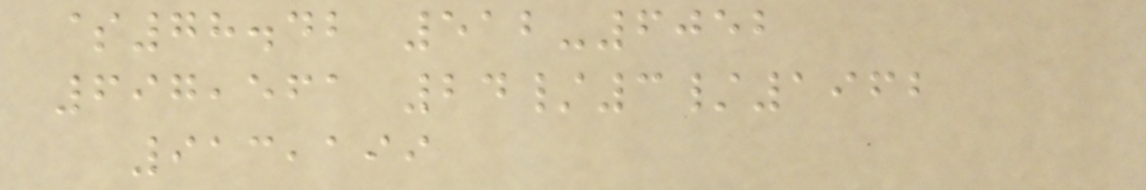$78.42 512-6052
697,561 24/3/1962
913,199
